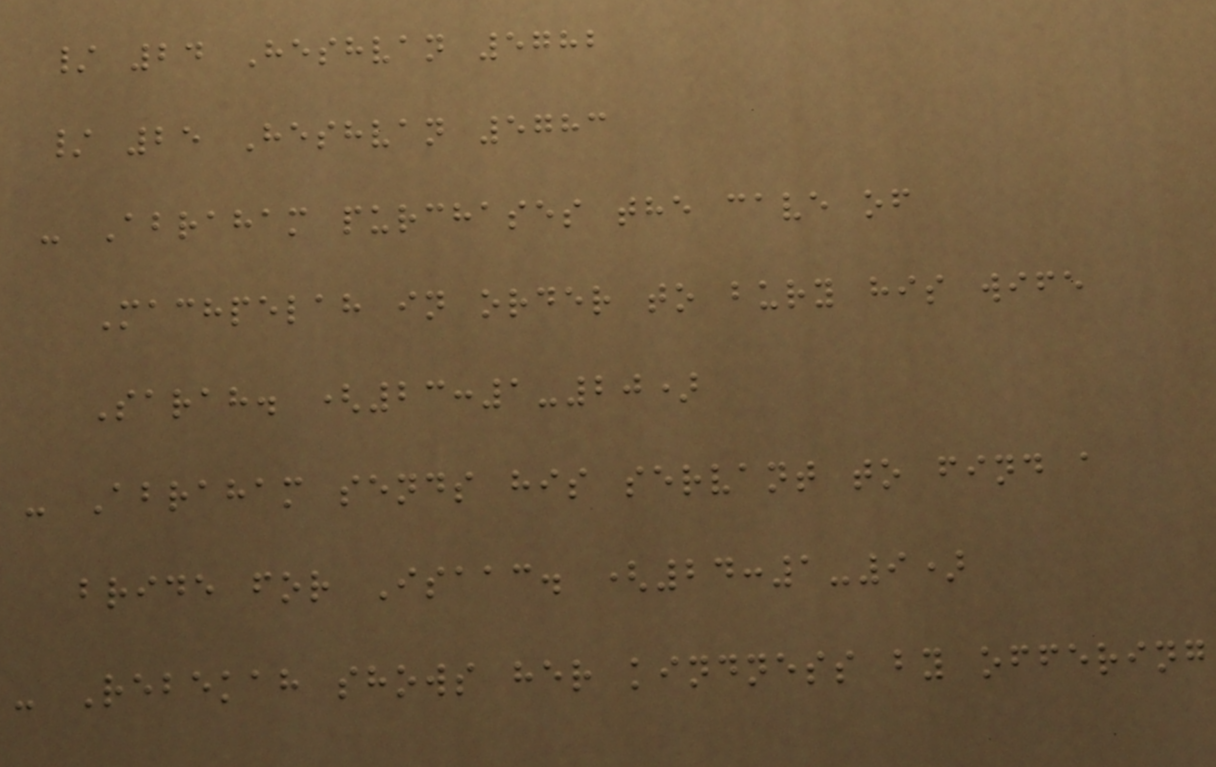/ 24 Heshvan 5782
/ 25 Heshvan 5783
- Abraham purchases the cave of
Machpelah in order to bury his wife
Sarah. (23:1-20)
- Abraham sends his servant to find a
bride for Isaac. (24:1-9)
- Rebekah shows her kindness by offering
